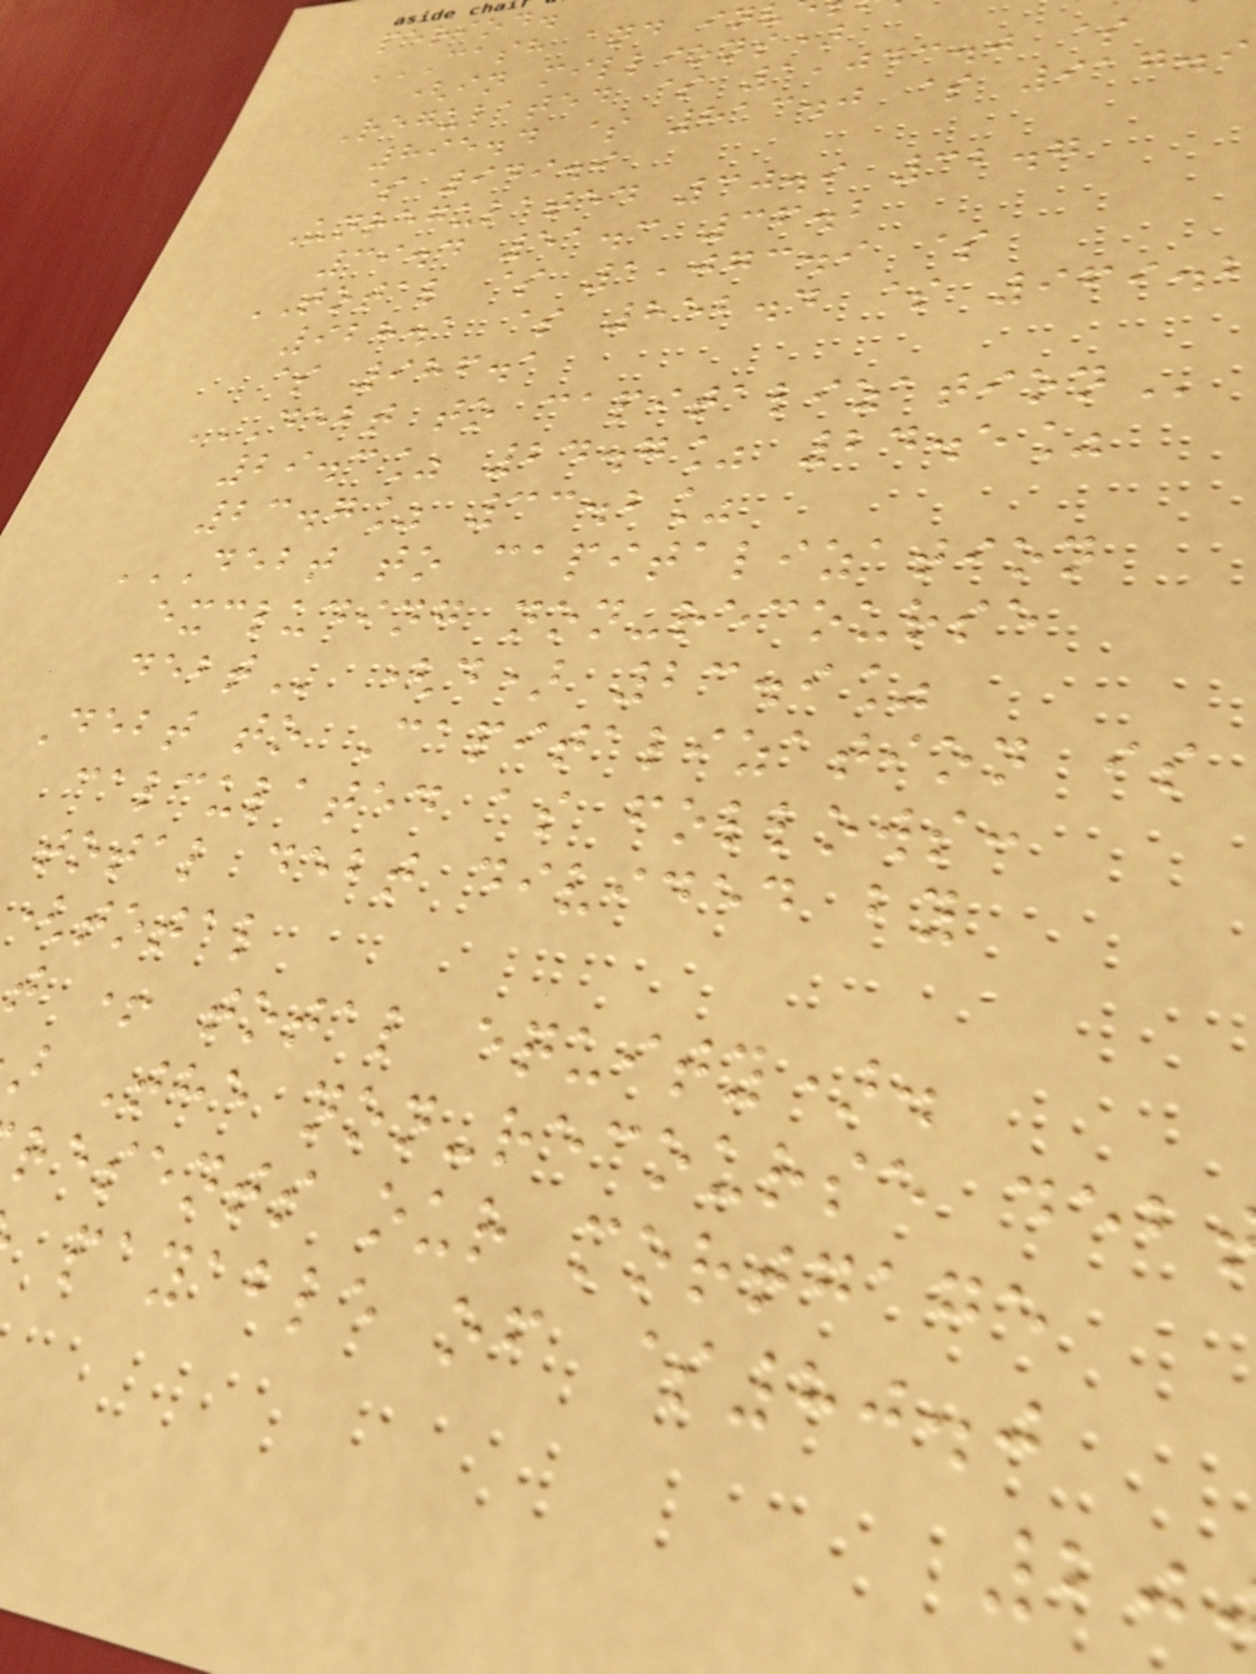period.
(in millions)
Regulated $ 1,043.0 $
895.4 $ 813.0 $ 917.9
$ 949.9
Unregulated 30.9 32.7
39.4 51.3 36.2
TOTAL $ 1,073.9 $
928.1 $ 852.4 $ 969.2
$ 986.1
DEBT TO CAPITALIZATION
29.3% 24.7% 24.5%
23.7% 33.2%
DEBT TO CAPITALIZATION
excluding non-recourse
(d) 23.9%
Debt to Capitalization is
calculated as follows:
total debt divided by
(total
t + total equity).
The non-recourse deb
resents our mortgage
payable of $80.0
